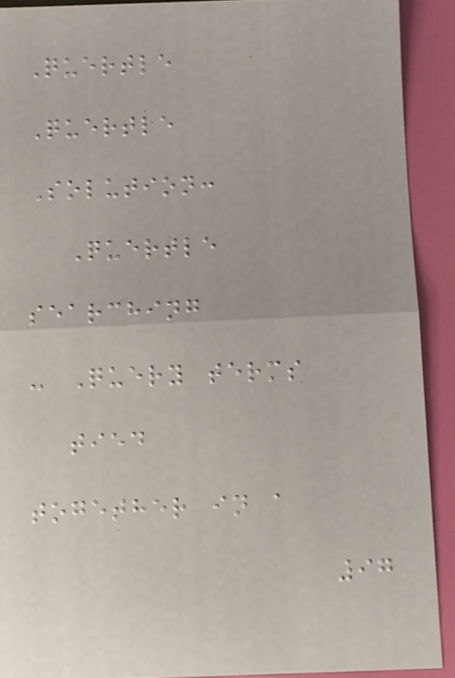Quertle
Quertle
Solution:
Quertle
searching
- Query terms
tied
together in a
97
